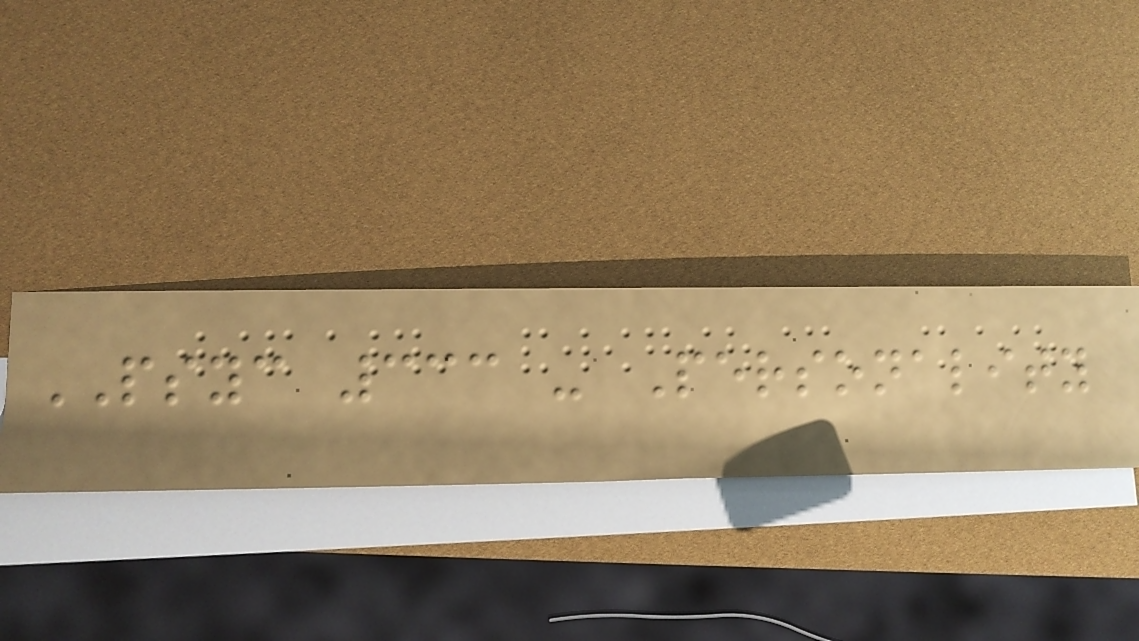PSYC 333 - Personality
